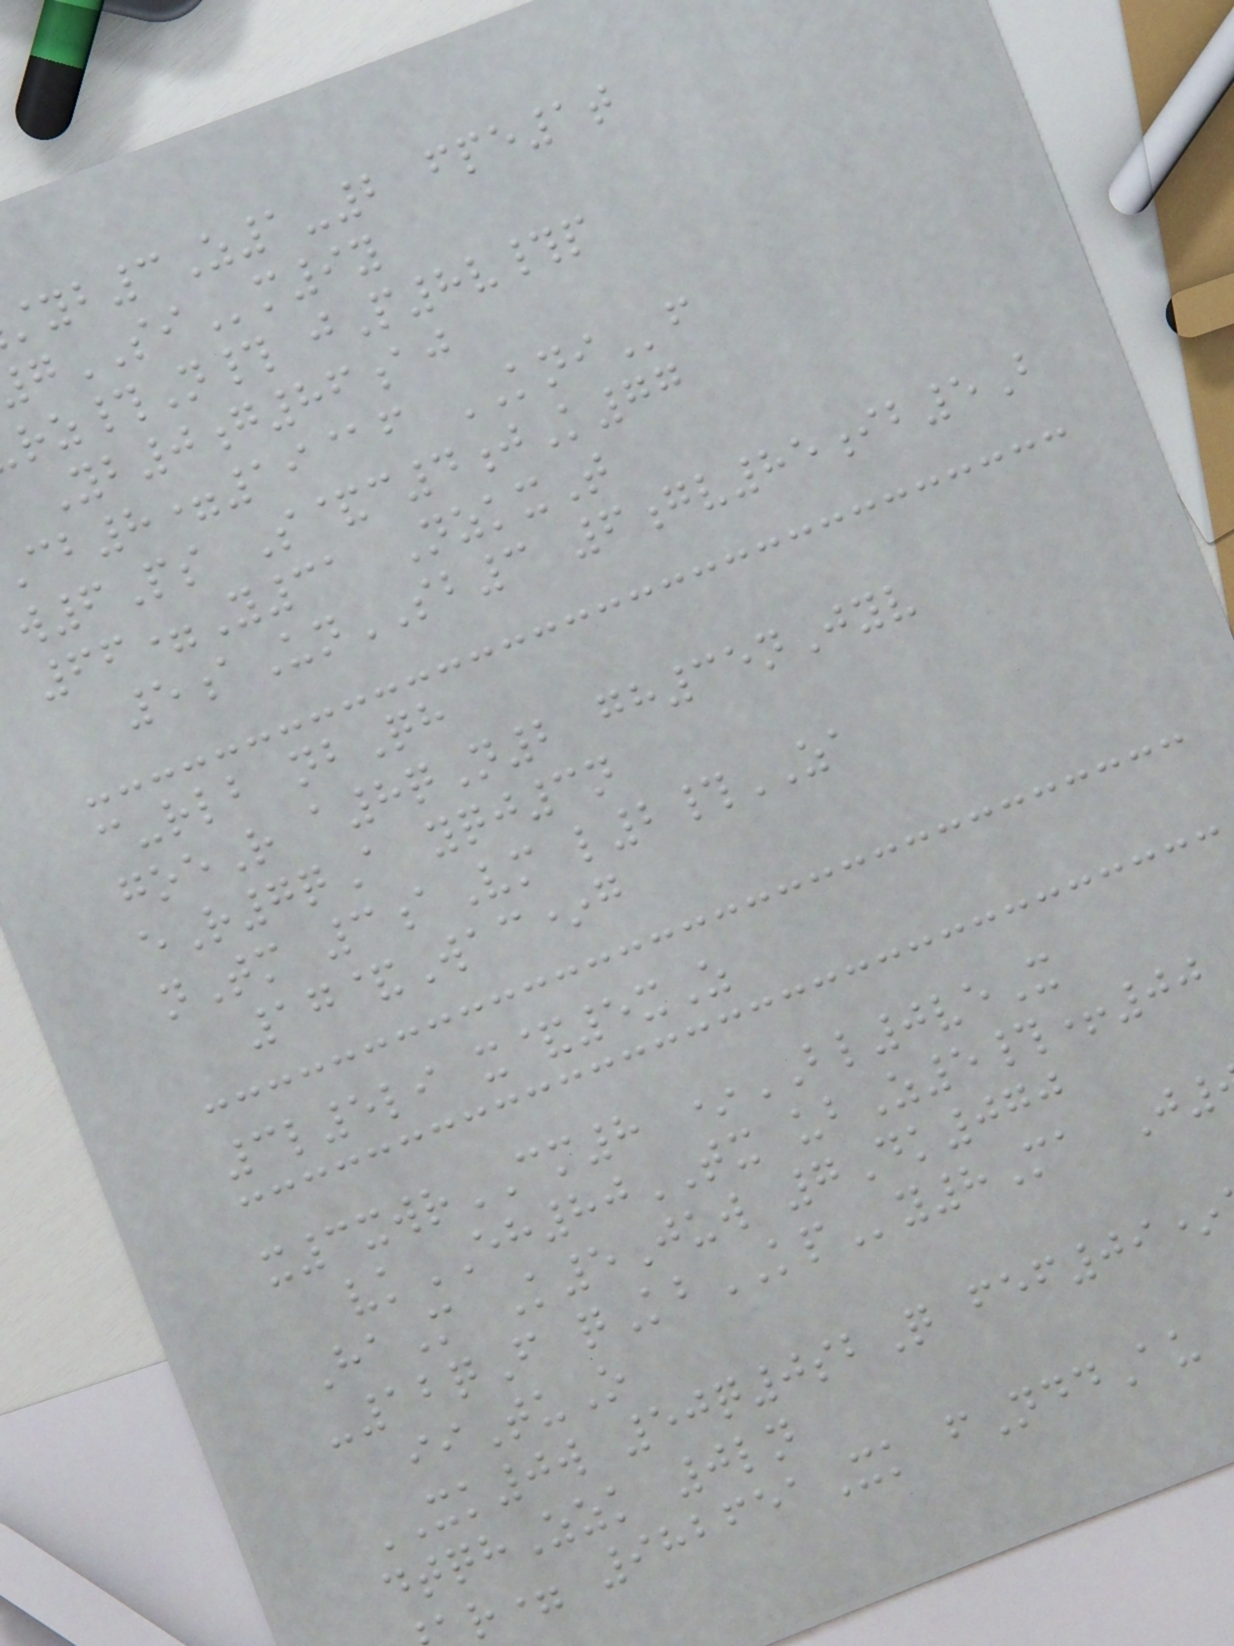yb3Z1-2 fpe1t
SIm9y
rz#N# jP8v#p
Yb0g86aj
cb8=19@f KNIf
w6Ps S&c4jK77
66=Y31 NzkxT
5aUnSB3 6gv85ib5B
c-rlb nbQh
goeR a8qN2 gh35nJyv
eR7qA yqj3n
nTm 3aVm l2#ZA
17&Wac*g
3l5li x&5xZ
x3xwrCM8 *BL0veX
vkEH80TX ubZ5#+00
HaM K5Juw 7Dk070
-12qF qKbKPy8Ma J
iiTuO
XK0w 50q0sbQ fef09*
dtqhZzk 0ln
r= 982651Xk fNddAu
